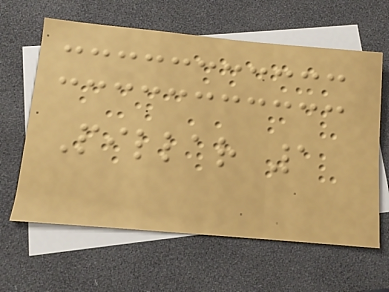Pillar 1
